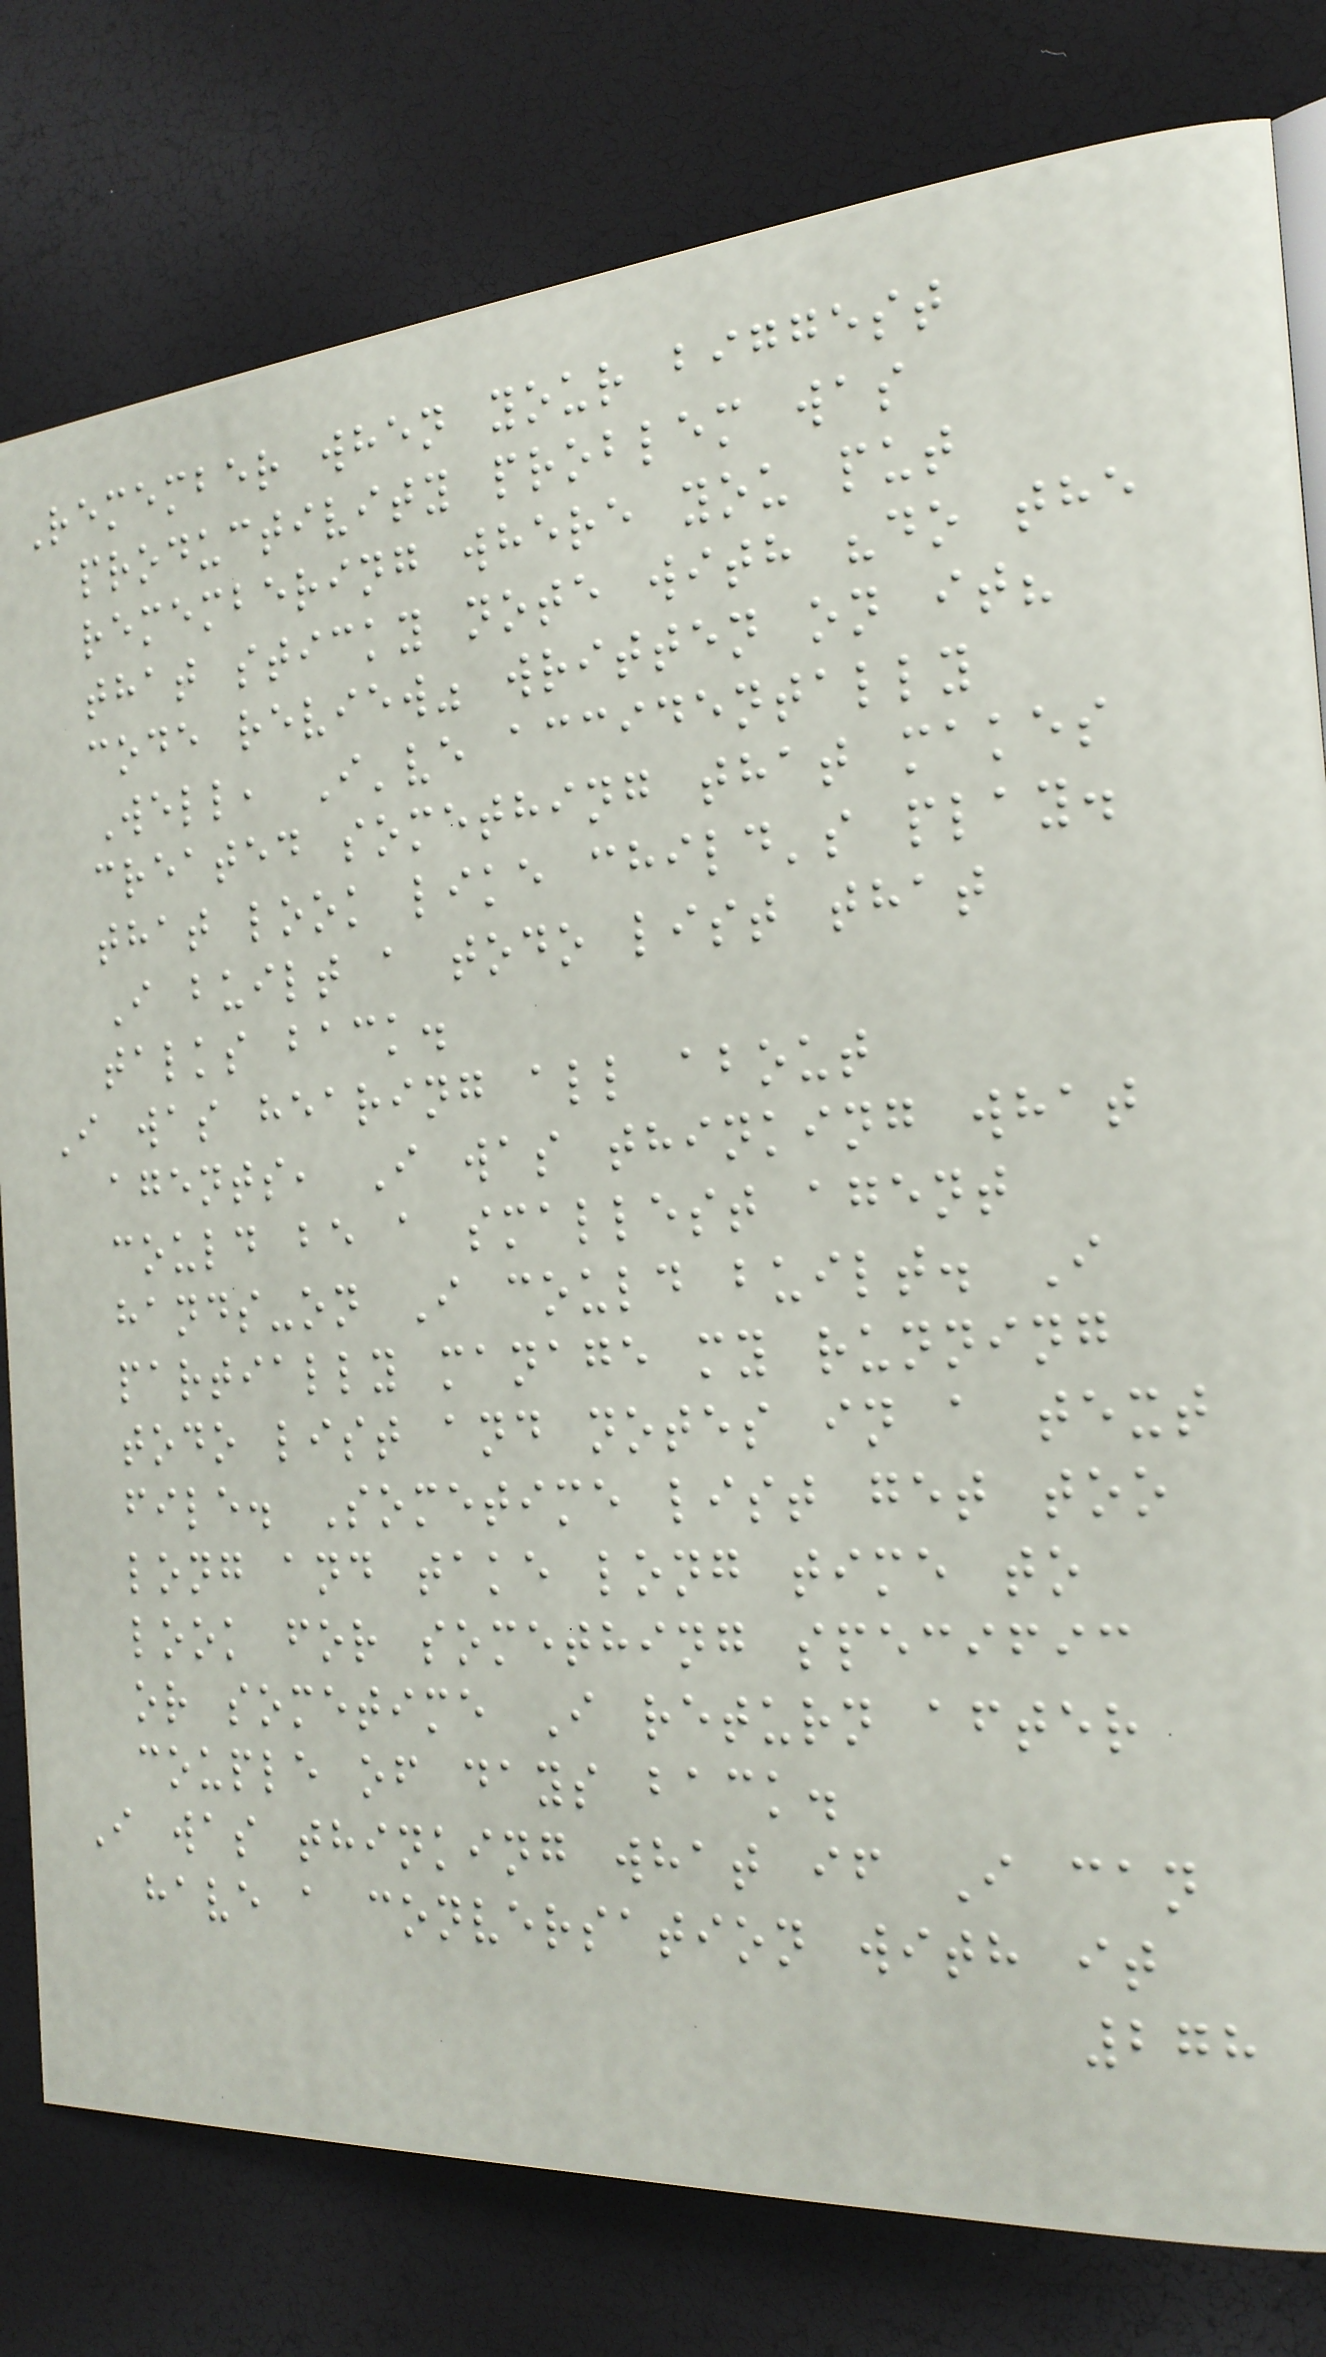Remember when your biggest
productivity problem was
remembering where you put
that sticky note with "do the
code review" written on it?
Well, I've accidentally
created something that makes
that look like child's play.
I built a todo list that
talks back.
I was hearing all about
agents, I was thinking what
could be a smallest agent
hands-on I could built. I
partially manage my running
todo list and notes in a text
file. Sometime list get too
long and take long time to
look for something specific
or sometime I return after
couple of days back.
I was thinking what if I can
have a conversation with it
278
